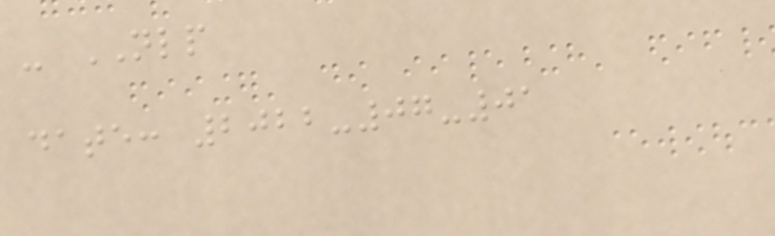- NLP
date: 2022-07-01
